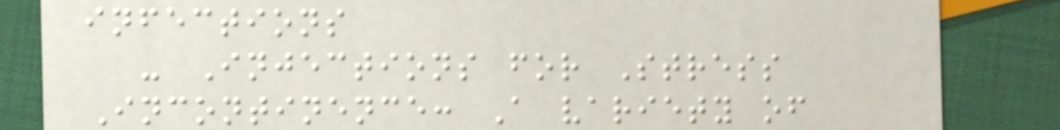infections
- Injections for Stress
Incontinence: A variety of
